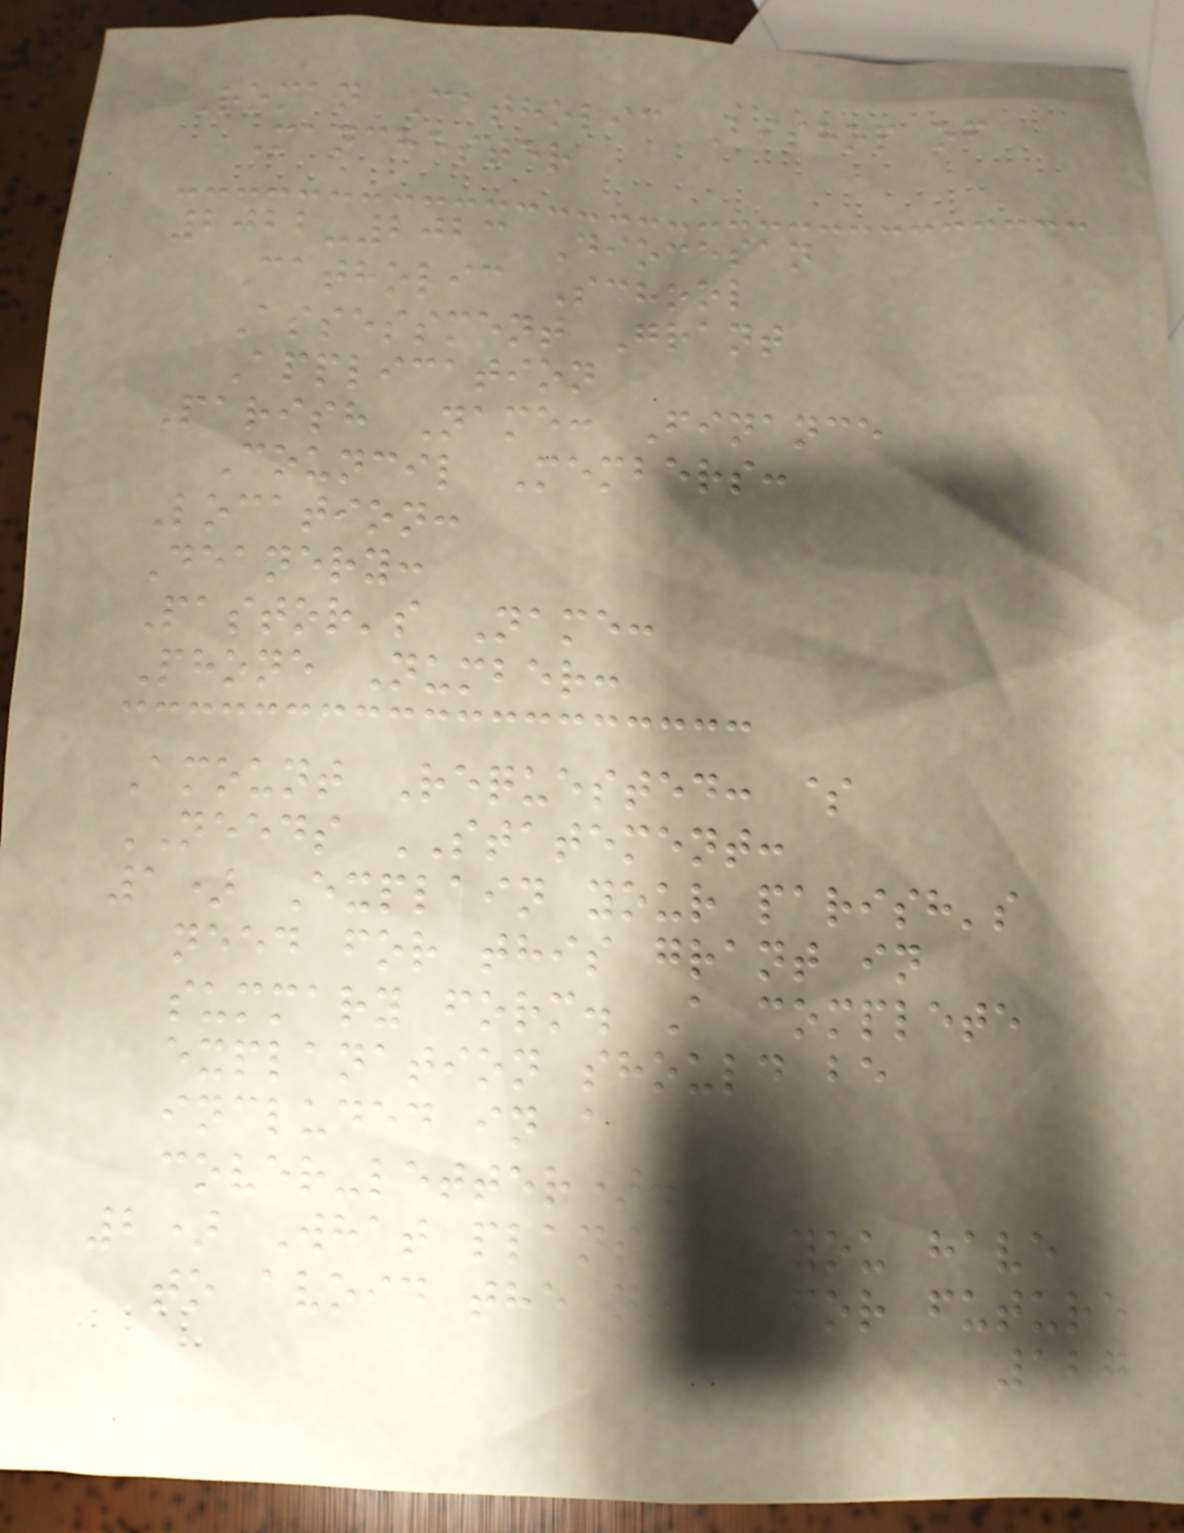Roman Catholic Bishop of
Manchester
2022-2023 Diocesan
Catholic School
Assessment Grant
Application
Parish Name: Finance
Council Members:
Location:
Deanery:
Pastor's Name:
Phone Number:
Amount Requested: $
NEEDS STATEMENT:
1) Explain your parish's
need for this grant in
summary form. A complete
explanation should be
included in a
cover-letter).
2) What plans do you have
to avoid the need for future
127
